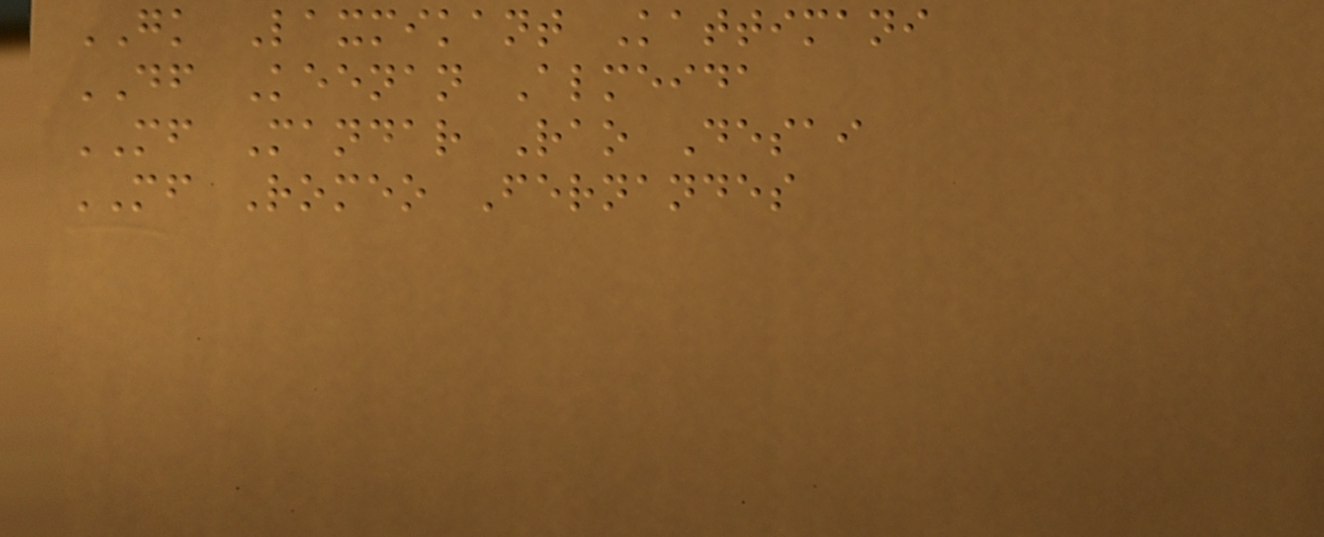GK Laxmikant Kattimani
DF Keenan Almeida
MF Mandar Rao Desai
MF Romeo Fernandes
